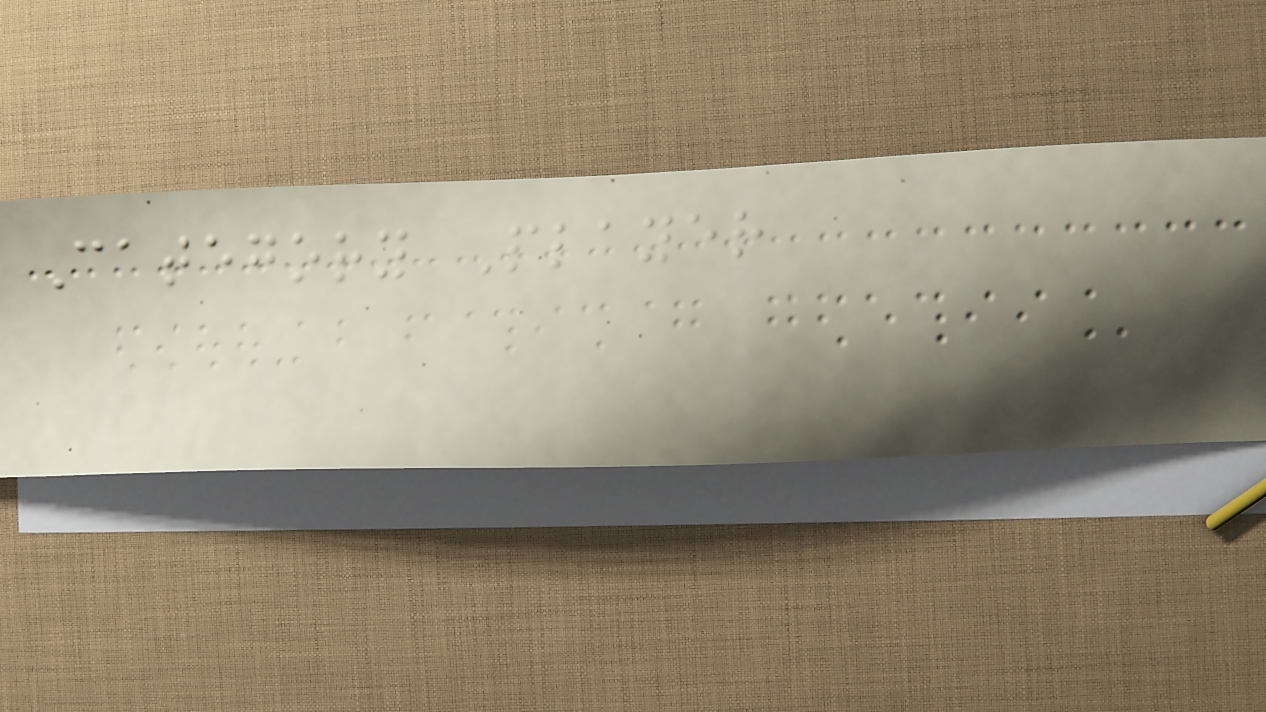Category Player
